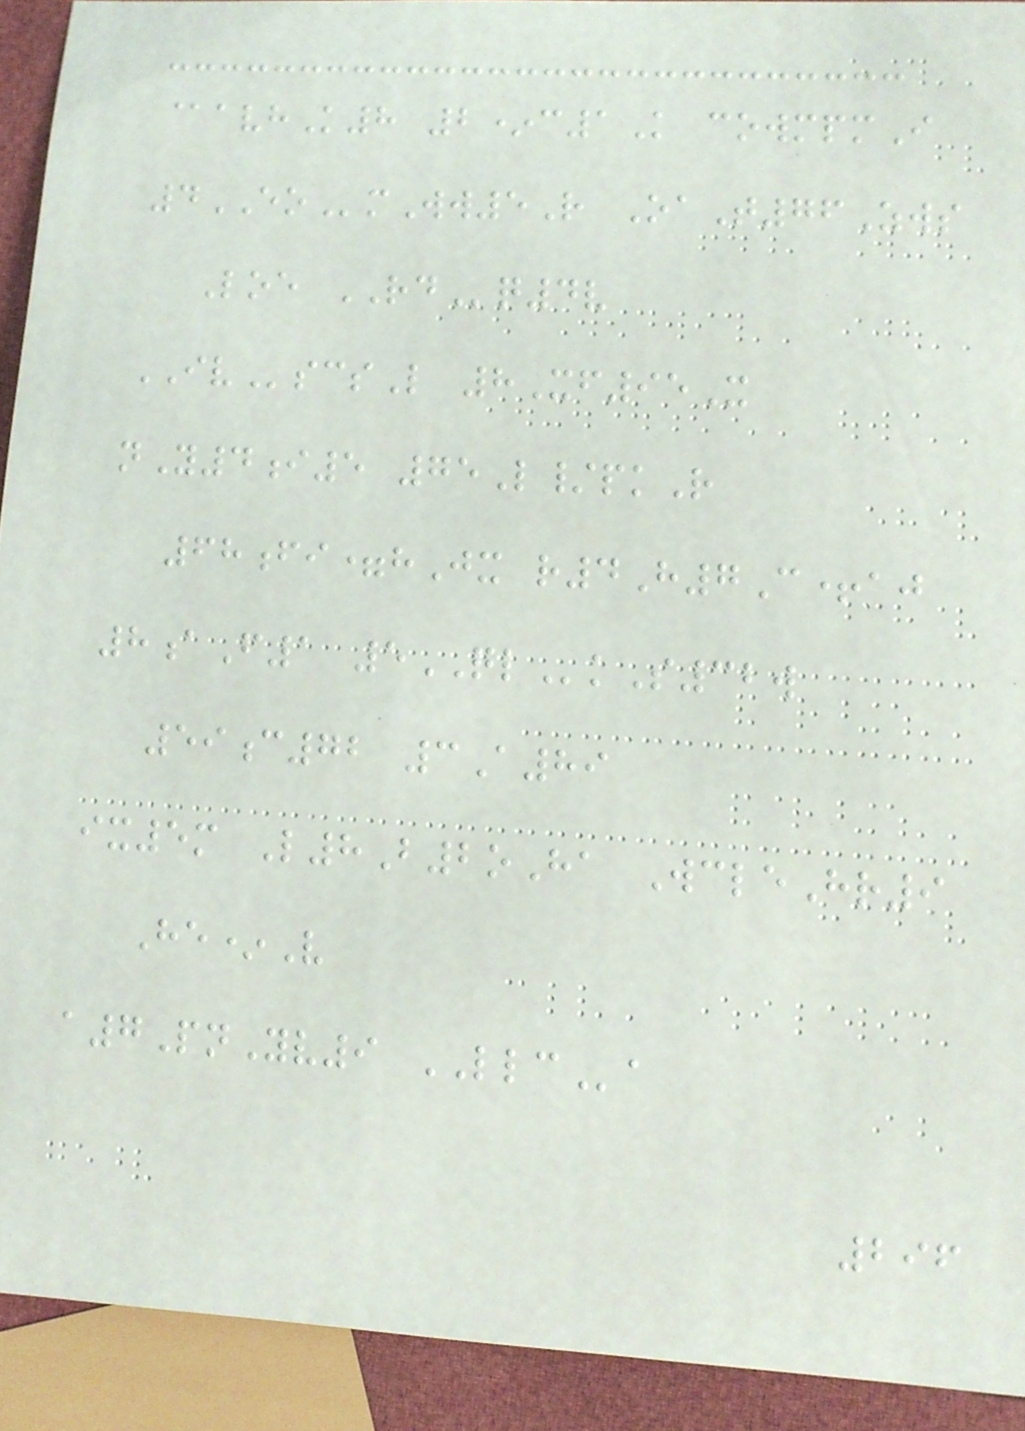@avhK8 2*c1K cowmpmI
4EOmWw5R OaT76Zws
Loe RDq4v
IVscsL 8Xf95X
nY4i5 75L/pkR
68fi=hJx r4H7C+aj
8aF1 5QLkS32w
59c72 3A89
ix5m L8B2oHa WcleHr9
He*V
a7PnYv9 LLCa
296
